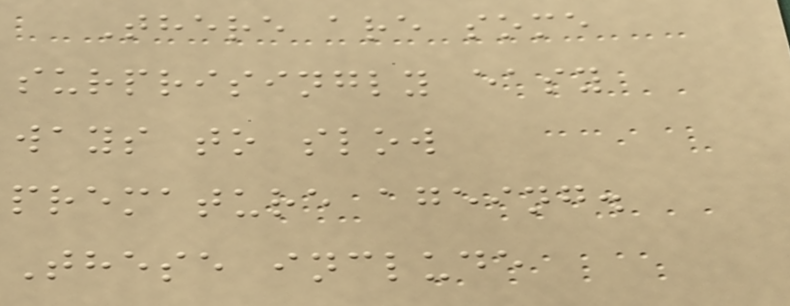There are some
surprisingly easy
ways to slow
premature ageing.
These include
